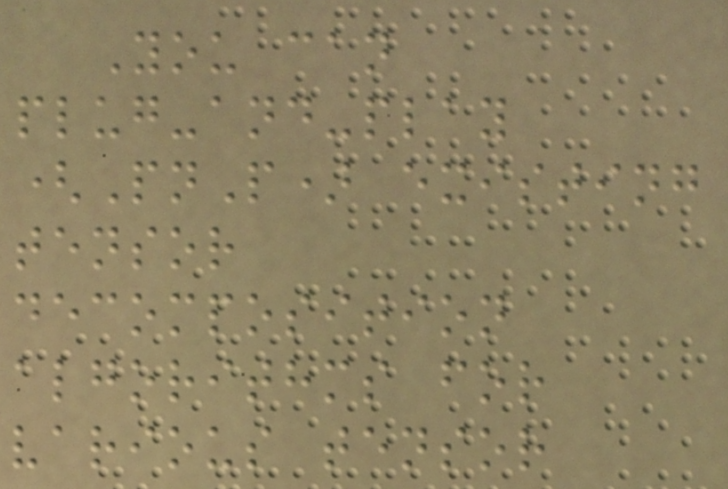You can
plug-and-play
(PnP) existing
tensor
decomposition
algorithms for
various tensor
